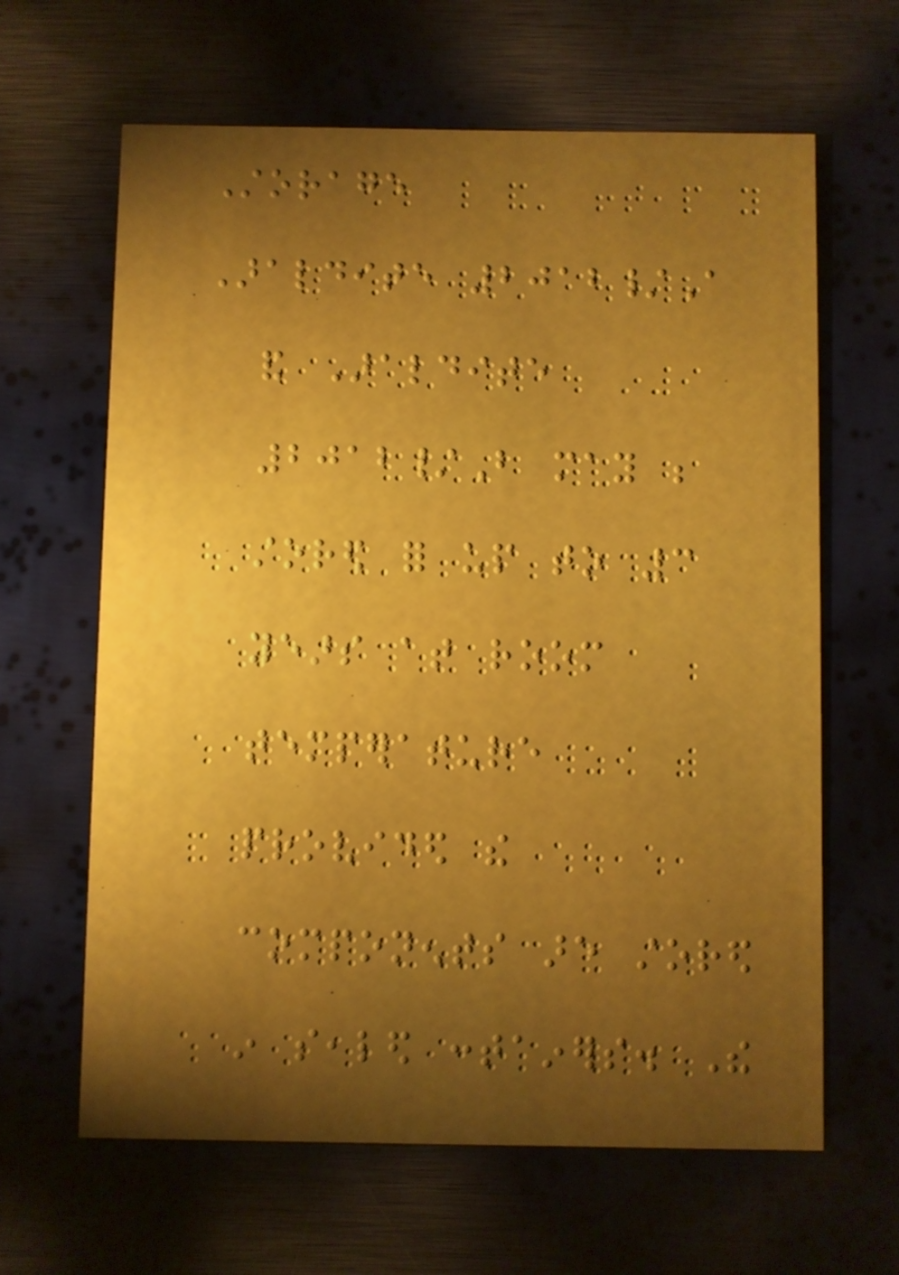Storage
Araldite 2012/A
and Araldite
2012/B may be
stored for up to 3
years at room
temperature
provided the
components are stored
in sealed containers. The
